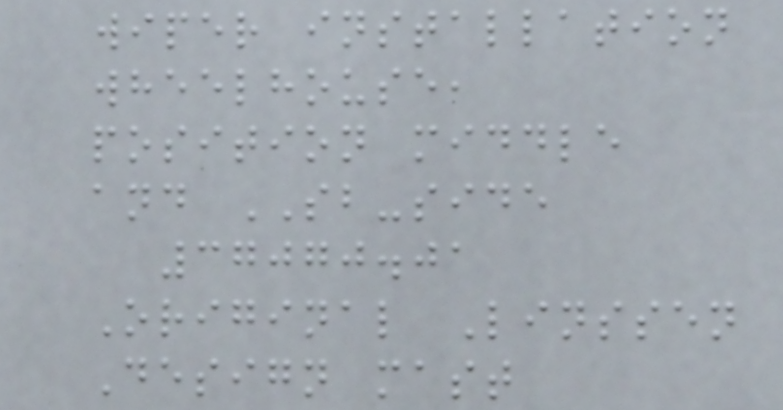wiper installation
wheelhouse,
position middle
and SB-side
37070.01
Original Linssen
Design mast
